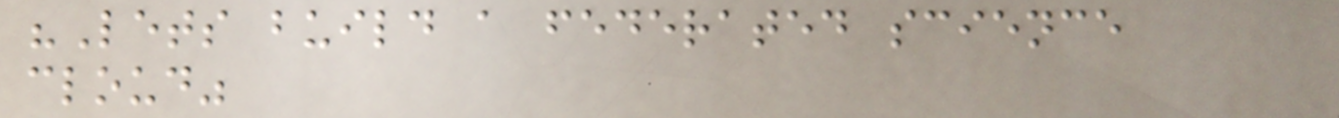"Lets build a federated science
cloud"
